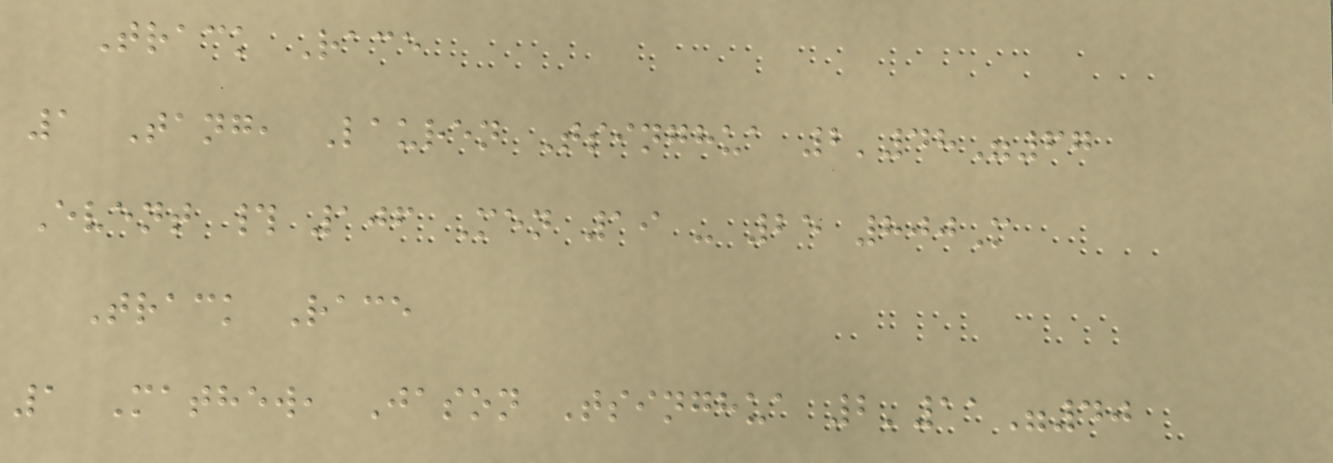Track Race
1 Tang, Lauren Tsinghua 2'48"67
Event # 106 Men 19 - 25 800M
Track Race
1 Mathew, Jason Tsinghua 2'11"40
